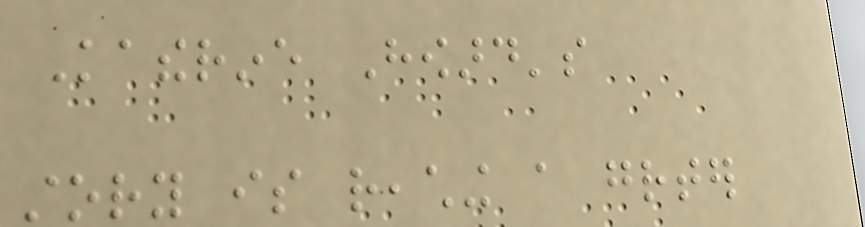Katherine Howard's
story is reaching a greater
